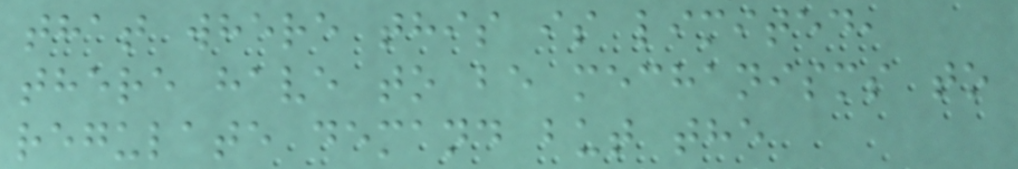that where this is limited,
there have to be mechanisms to
regulate demand but the
